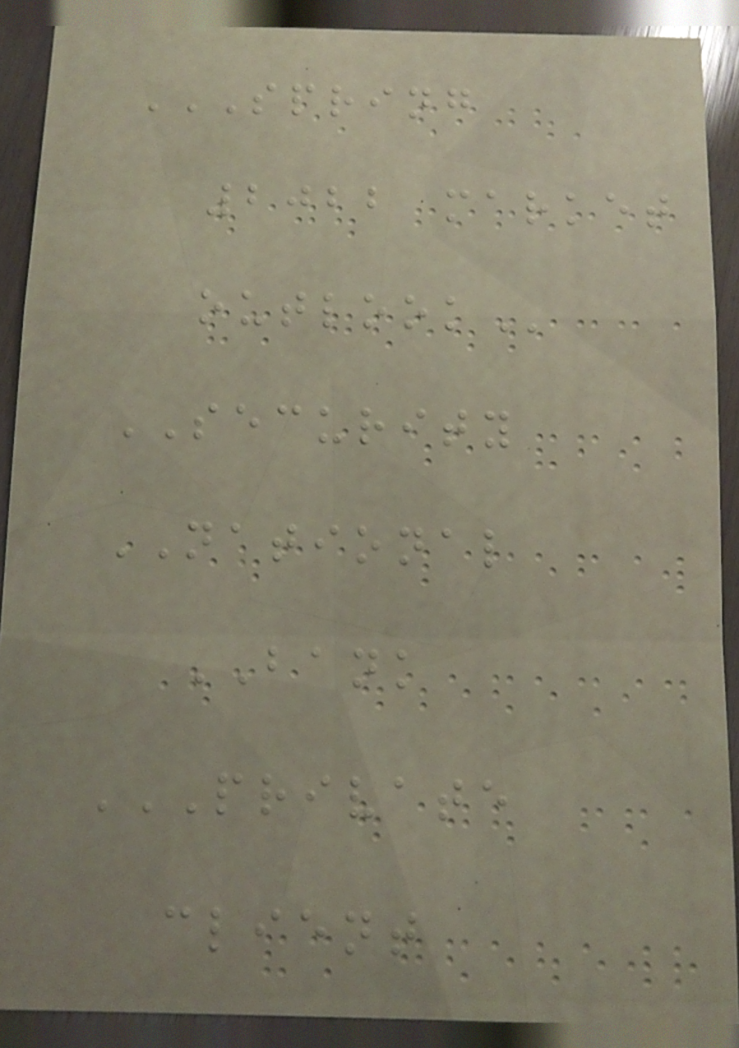SPRING
2022 MARKET
OUTLOOK
SECURITY
NATIONAL
BANK
PRIVATE
CLIENT
